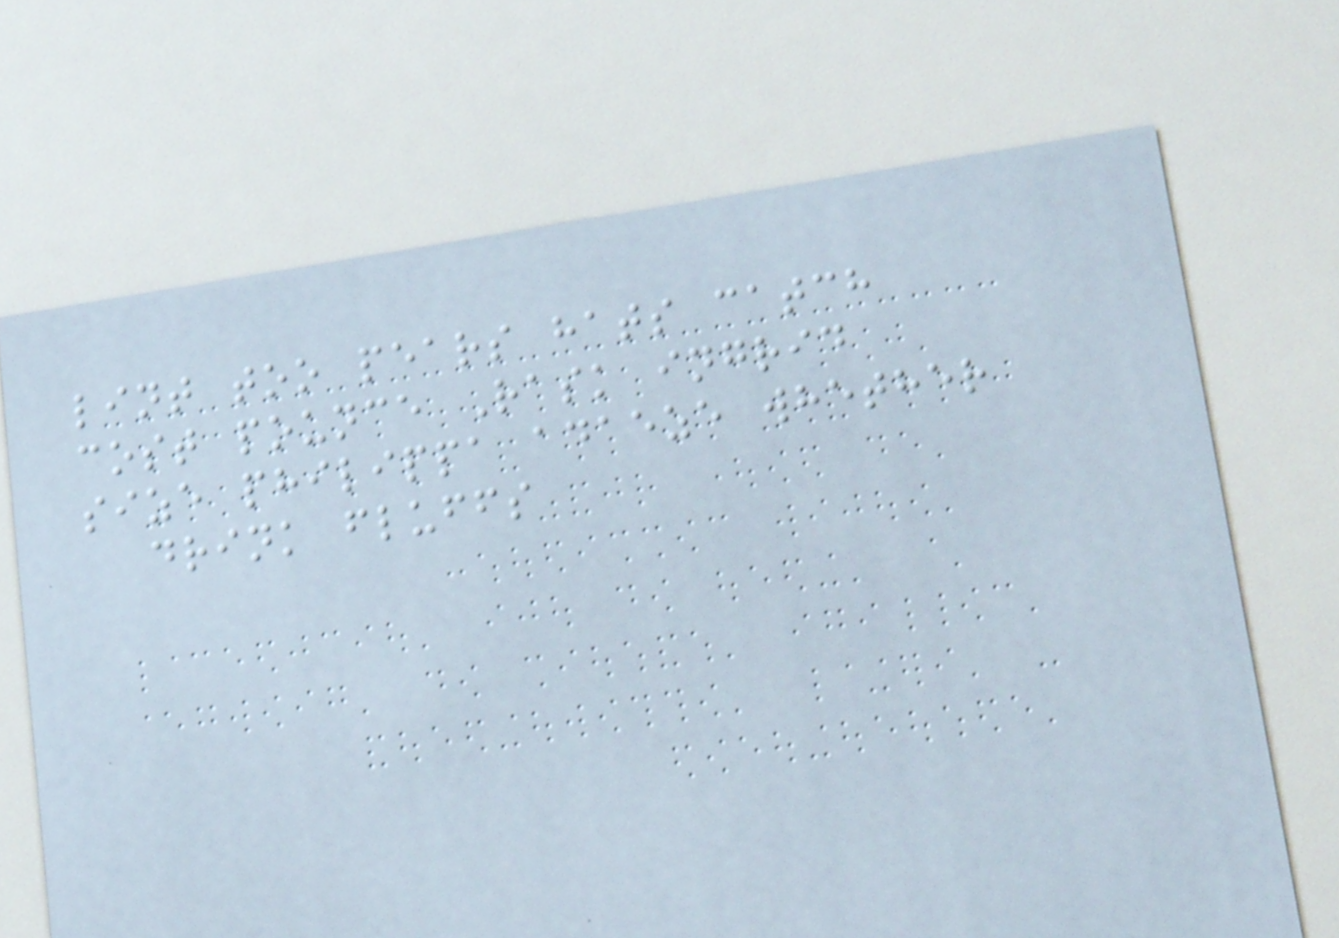lint too pears hats catch
cost pounce Rask ingrid
size philippa adaeze whether
drink fluffs
